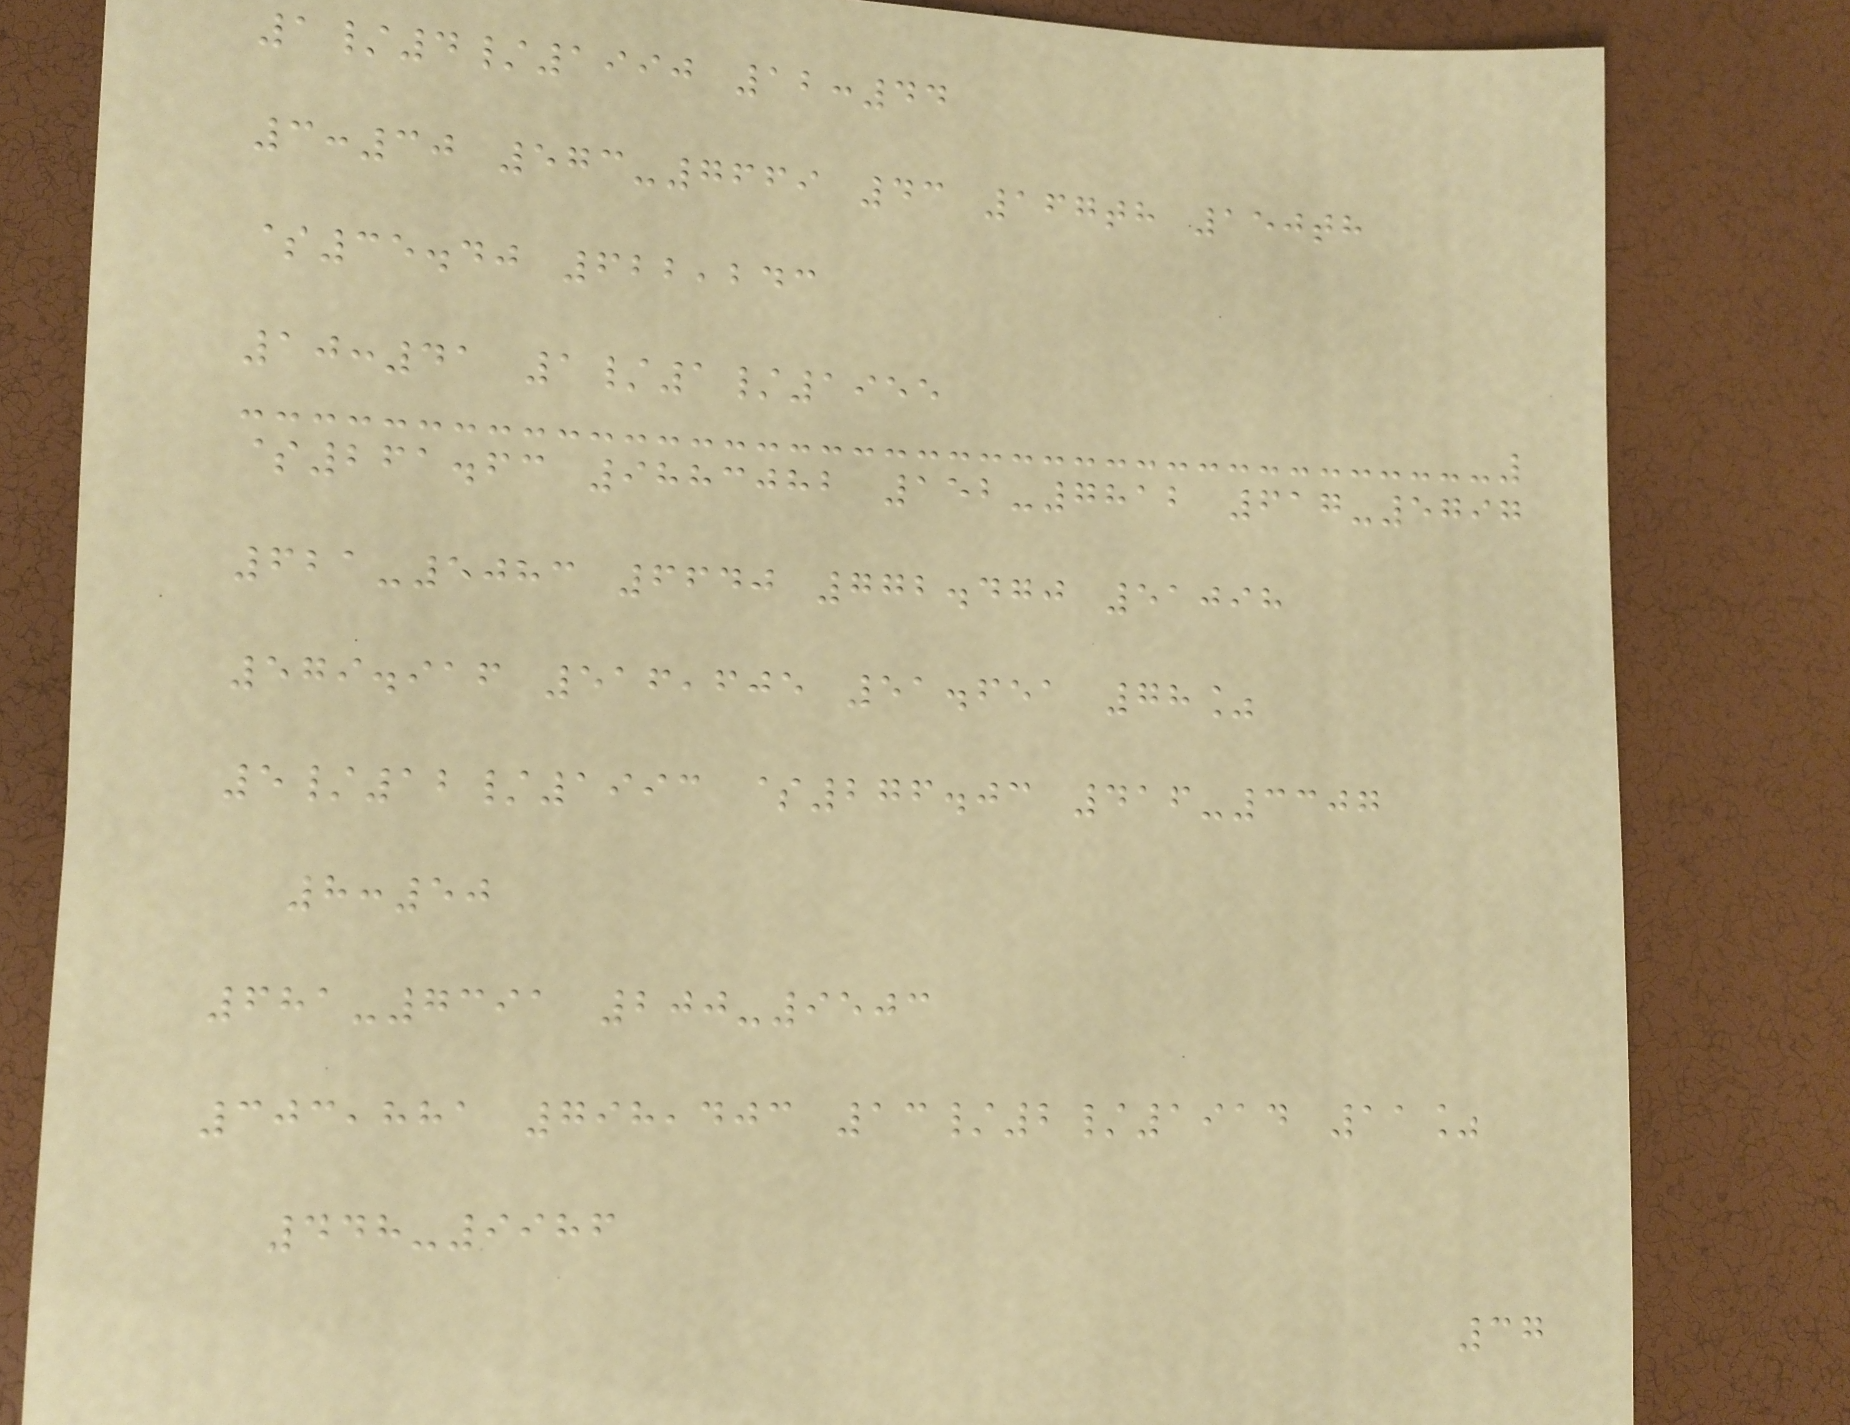1/4/1990 12:44
3:30 573-7669 43 167th 150th
$35.40 622,243
10:41 1/1/1955
$261.63 9883082 152-7812 617-5797
621-5083 6640 772.470 51098
579.916 516,605 51.651 78%
5/12/1993 $276.03 416-3307
8:50
681-7391 200-9503
303,881 798,403 13/2/1914 11%
448-9986
37
